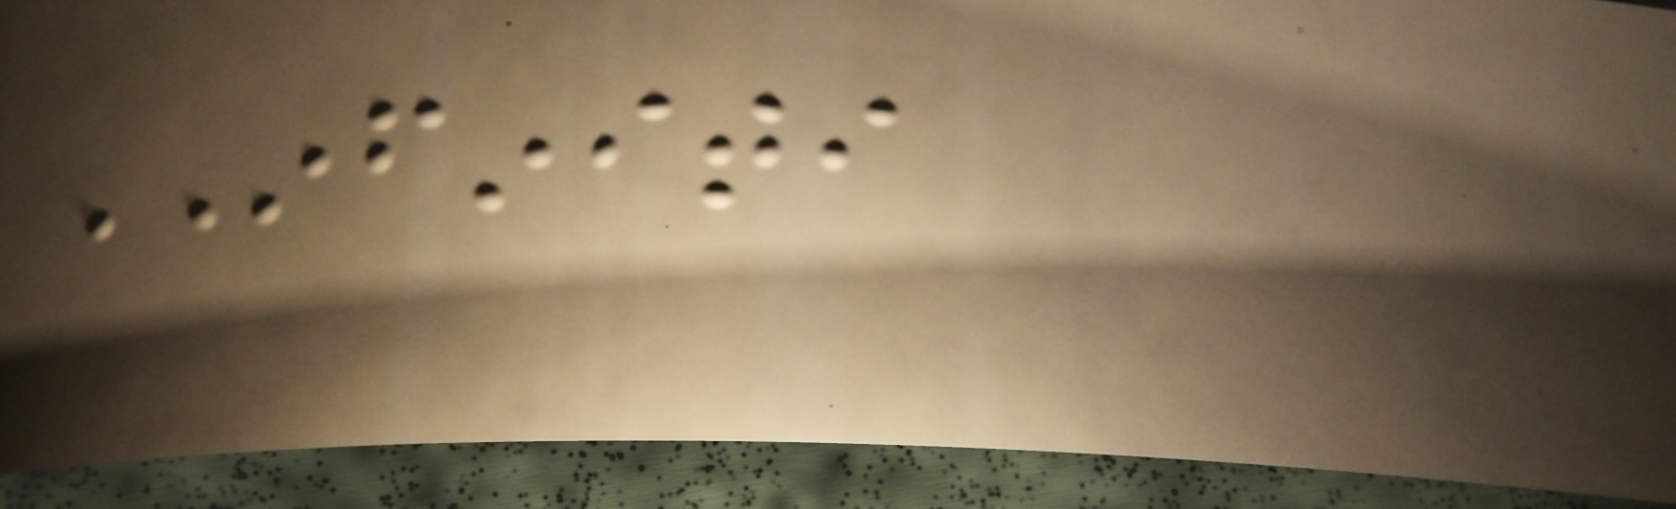INFINITI
